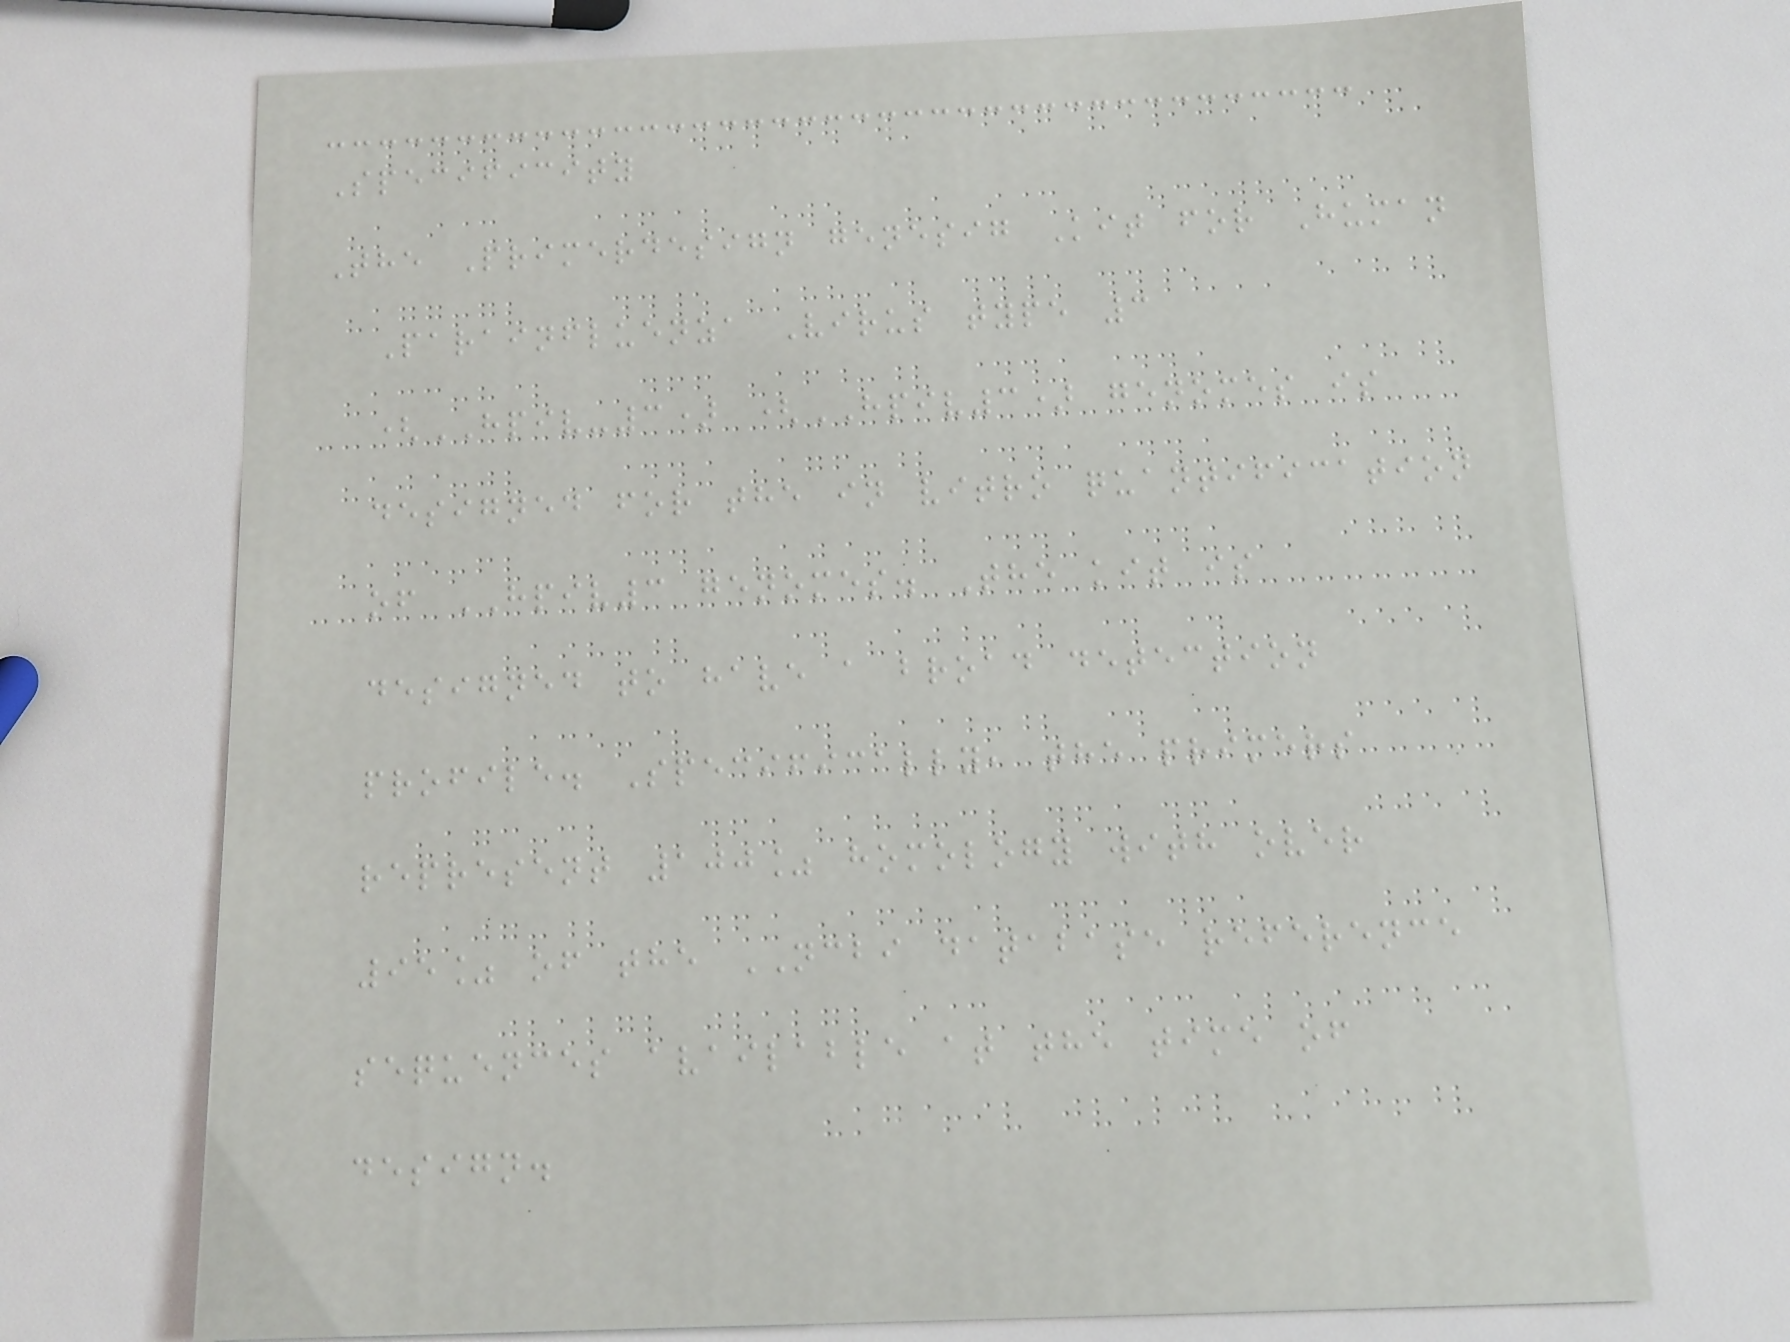Specificity
The Primerdesign genesig Kit for Human
Parainfluenza Virus type 3
(HPIV-3) (HPIV3) genomes is
designed for the in vitro quantification
of HPIV3 genomes. The kit is
designed to have a broad detection
profile. Specifically, the primers
represent 100% homology with over
95% of the NCBI database reference
sequences available at the time of
design.
